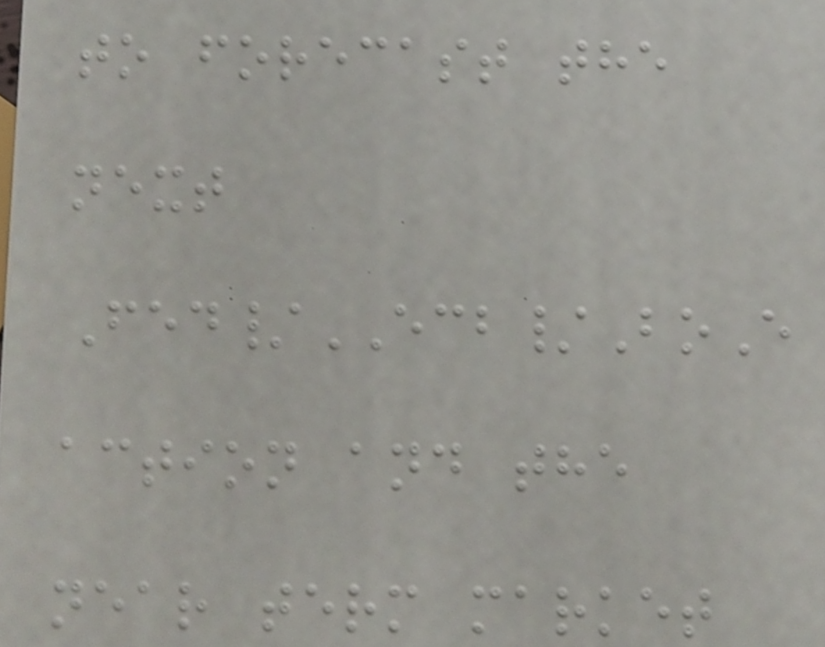to forecast the
next
Fed/ECB/BoE
action and the
near term market
